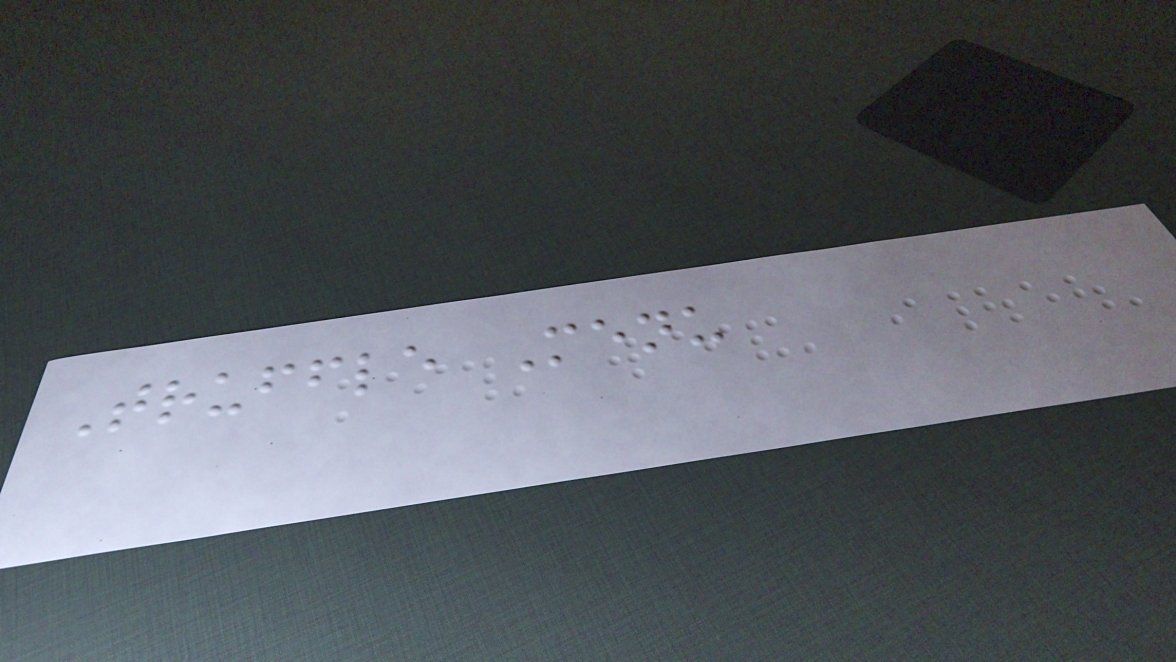Truffle Menu
